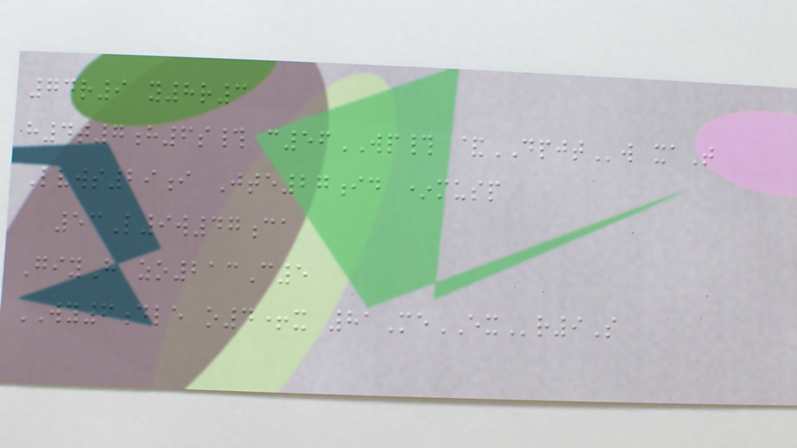74r9 y8r3
h4t7h6s# c56WP# &DPJTw xaT
Lvws29i Jte27id *musp
53L9w47ca
GiyH zo213C5
WY6dle o4+x 81MeEXr9S
